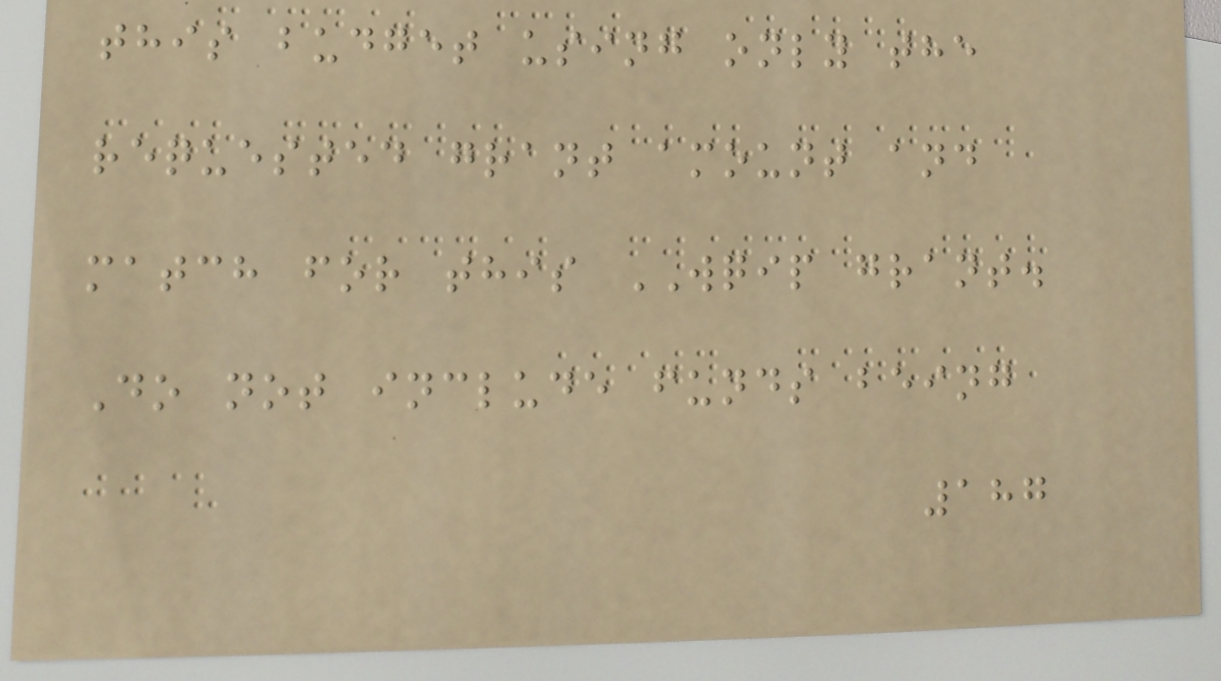this budget using only the
requested grant amount and
match for this WQIP grant.
Do not include funds being
187
